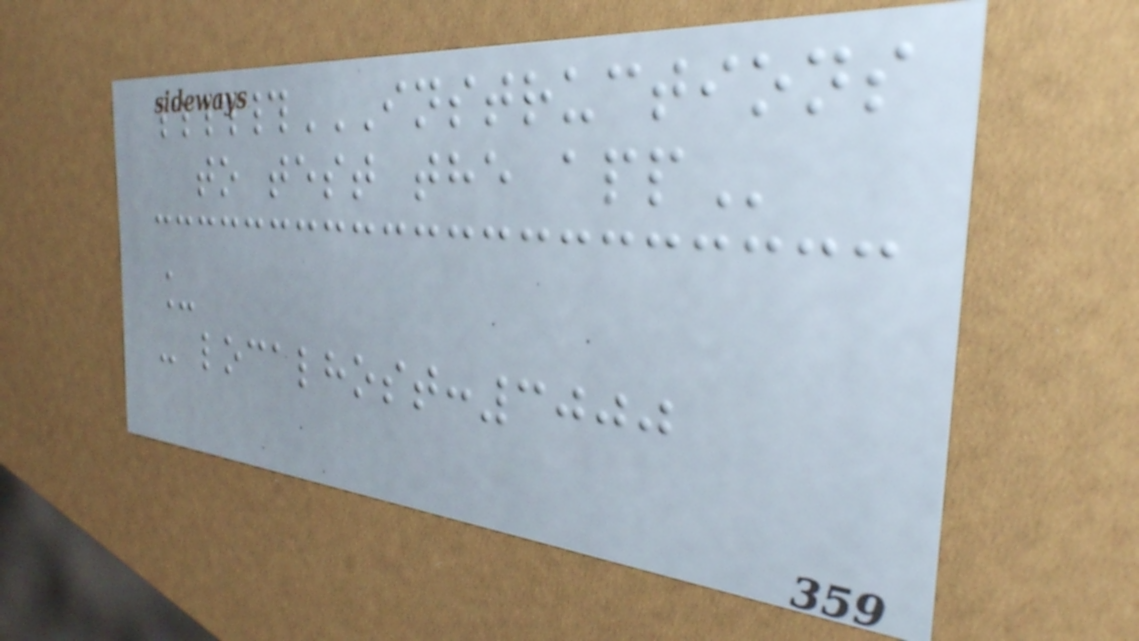###INSTRUCTIONS
TO TEST THE APP
_
- localhost:3000
